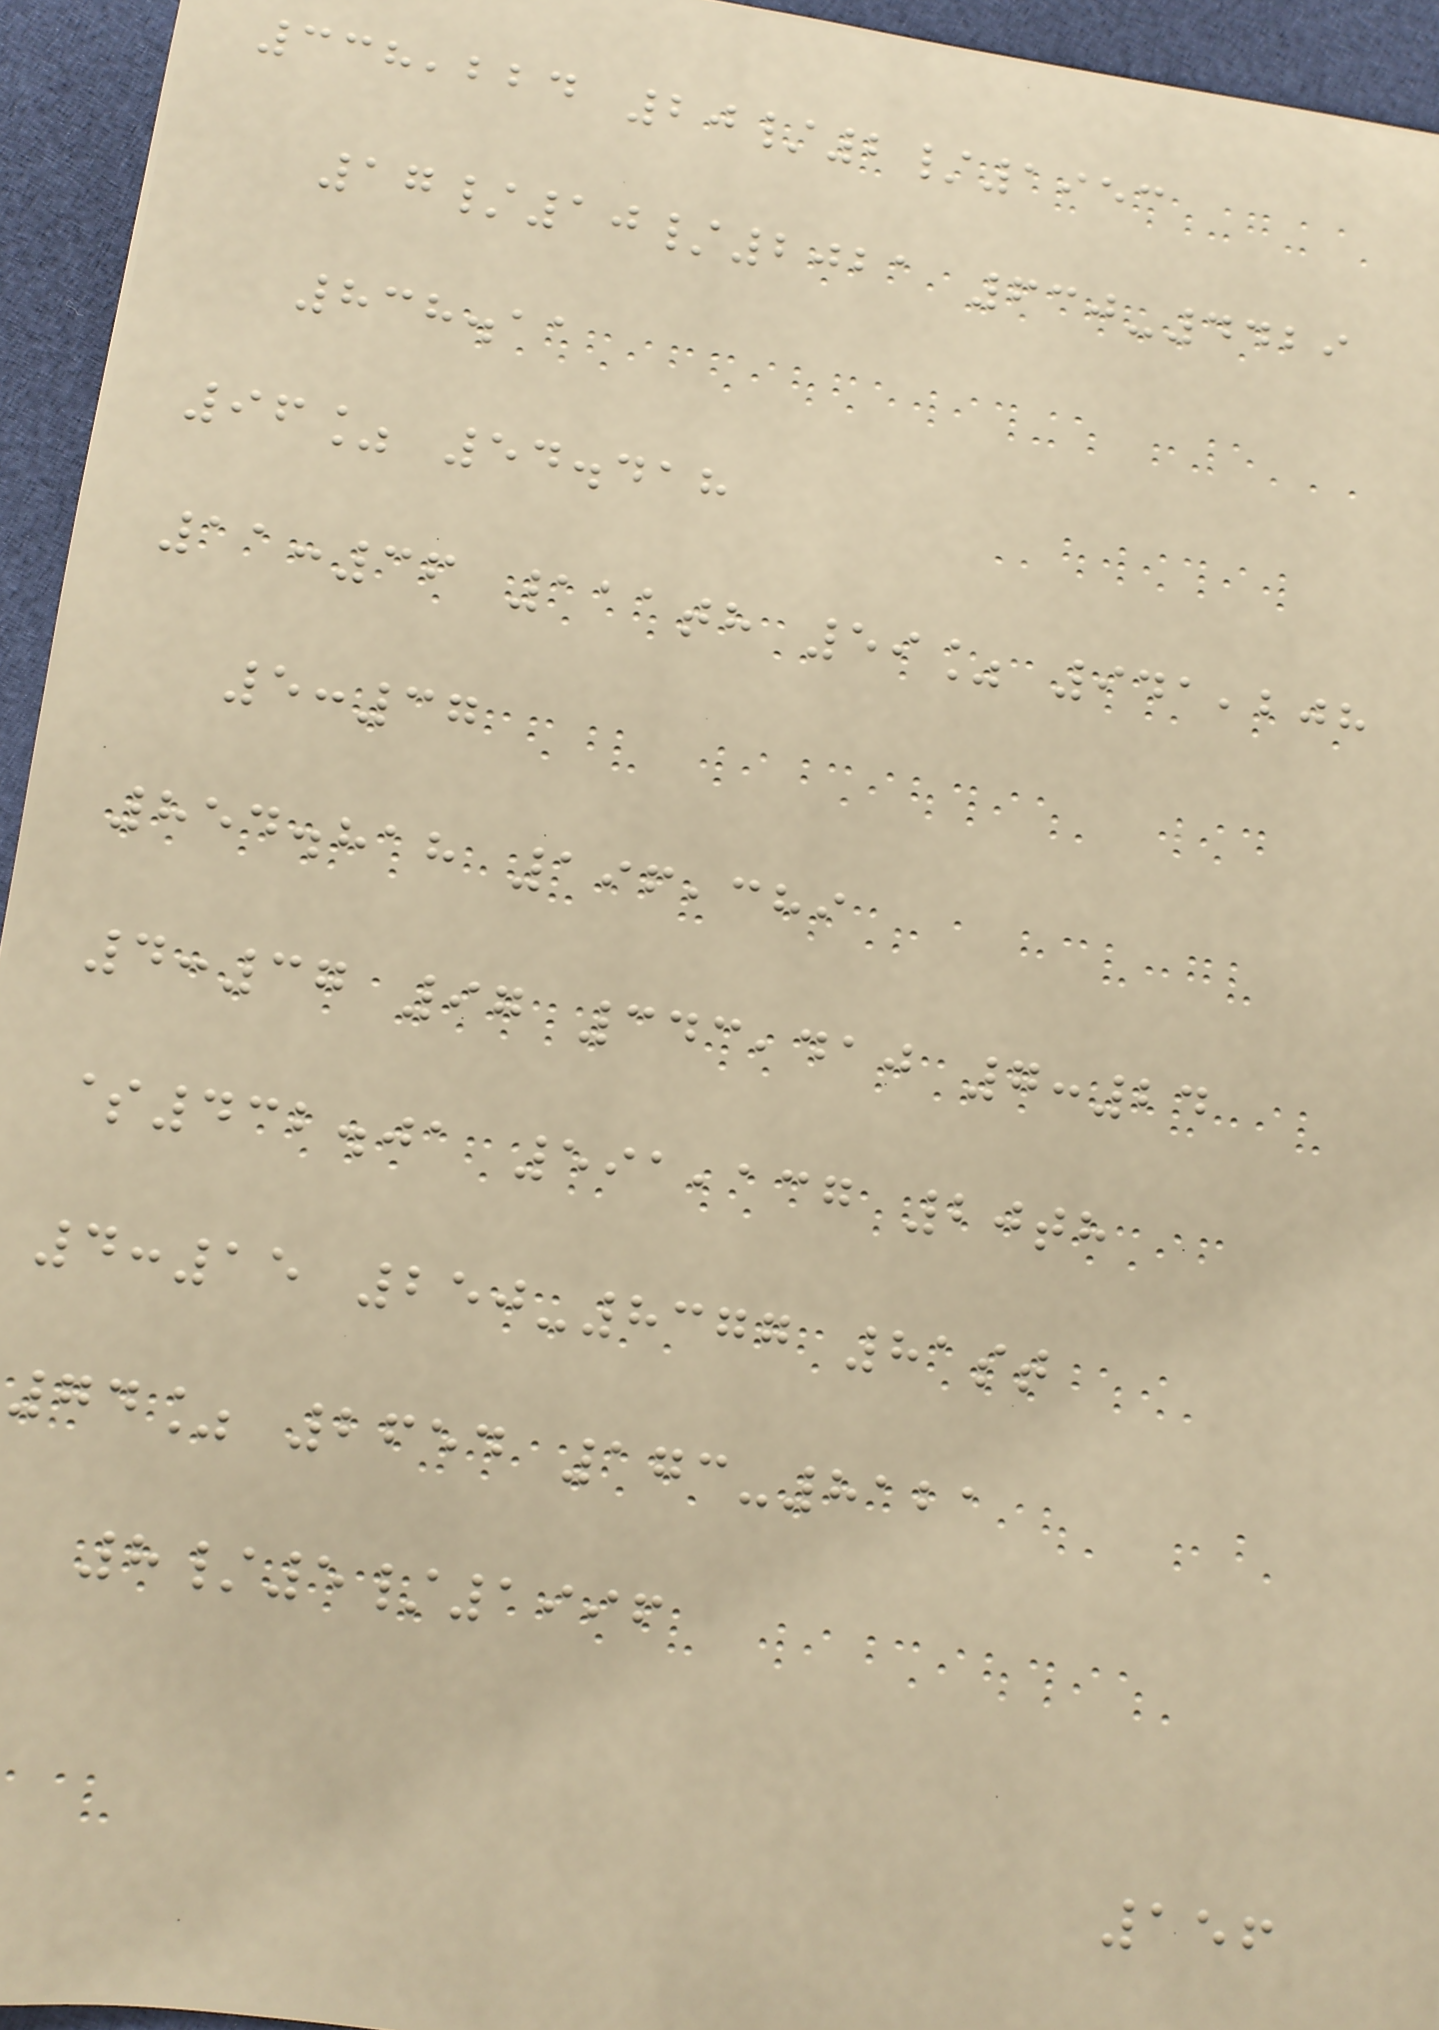338,224 20/2/1953
17/10/2021 630-4429
838.11
96% 54.418
11:36 111th 59% 941,208
5:37
854.818 196,389
4:37 97 343,410 7:24
$432.01 591,137 20th
4:15 250-8377 81st
74% 2654 173-8121
8/5/1996
156
